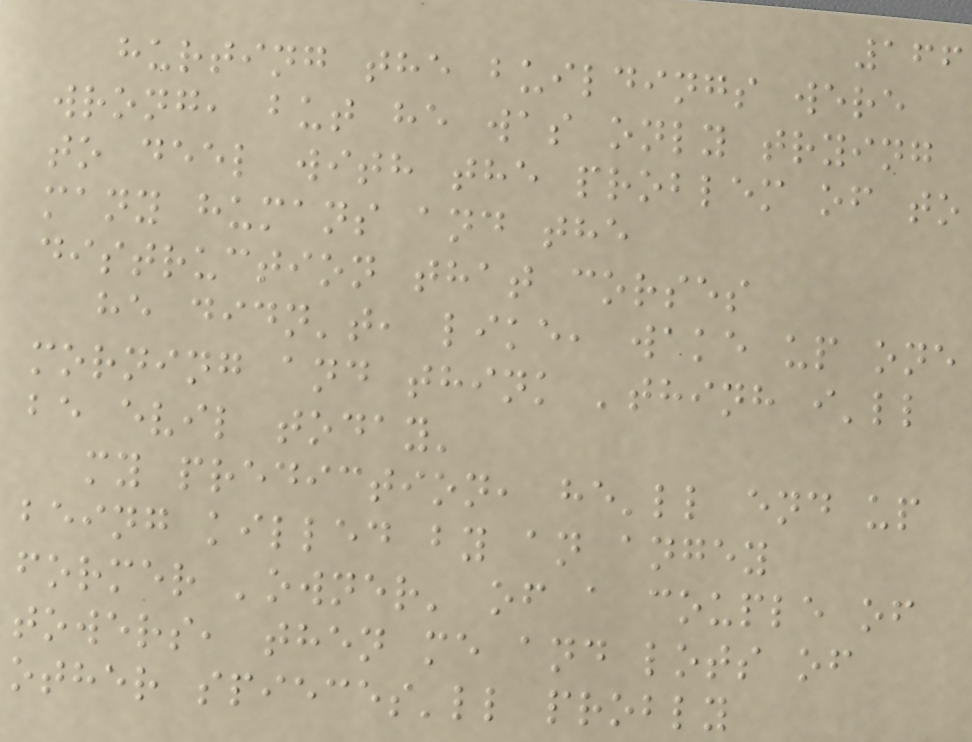166
hurting the buildings were
wrong, but he was only trying
to deel with the problem of to
many humans and the
distruction that corses
he didn't, like, wake up one
morning and think 'thinh i'll
be evil today'
my prediction, he'll end up
being killed by an angey
former 'owner' of a couple of
towers, then me and lots of
other spieces'll probly
